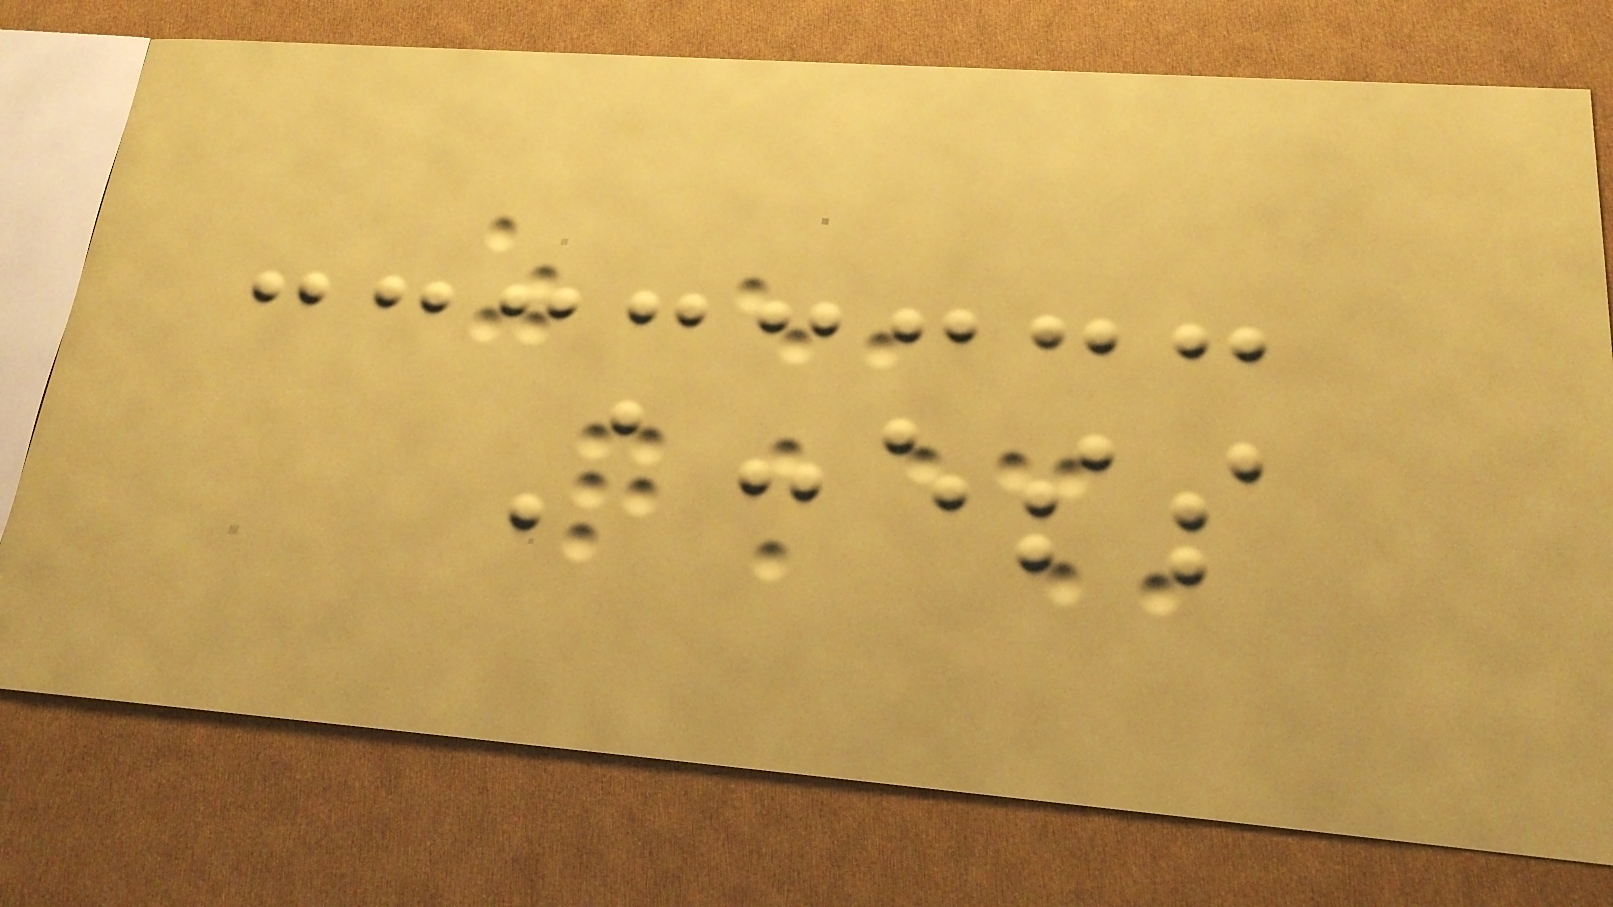Access
